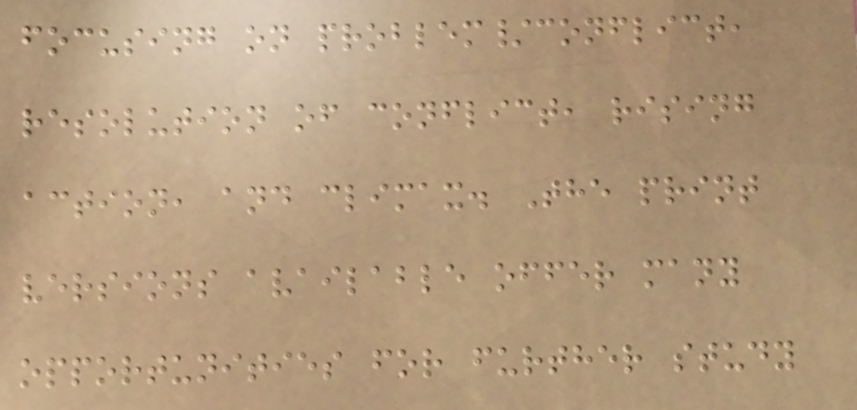focusing on problem/conflict,
resolution of conflict, rising
action, and climax. The print
versions available offer many
opportunities for further study
